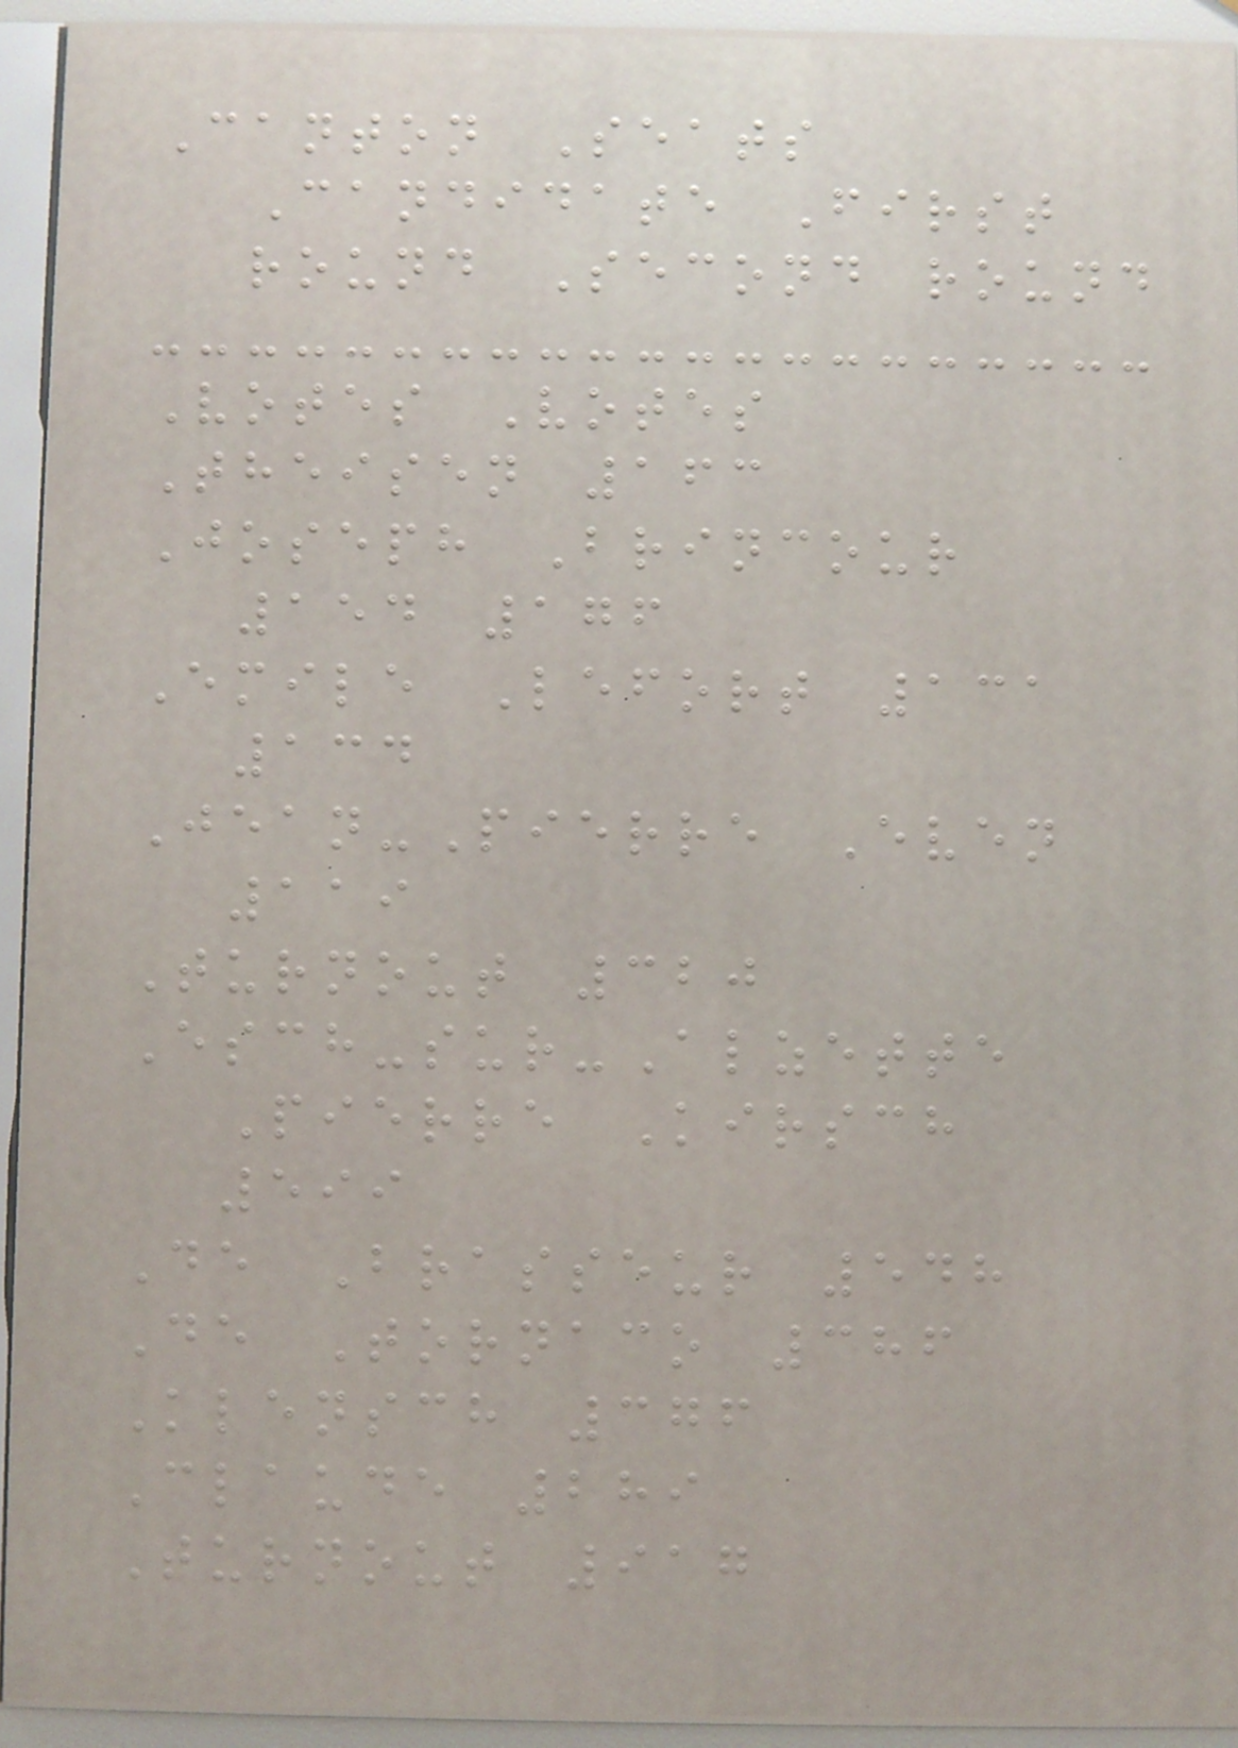Canton Seats
Candidate First
round Second round
Votes Votes
Theisen 163
Joseph Brincour
154 176
Emile Lefort 131
134
Jean-Pierre Even
119
Turnout 320
Esch-sur-Alzette
Pierre Kirsch
599
De Brasseur 548
De Tornaco 386
Klensch 376
Claude 289
Turnout 917
